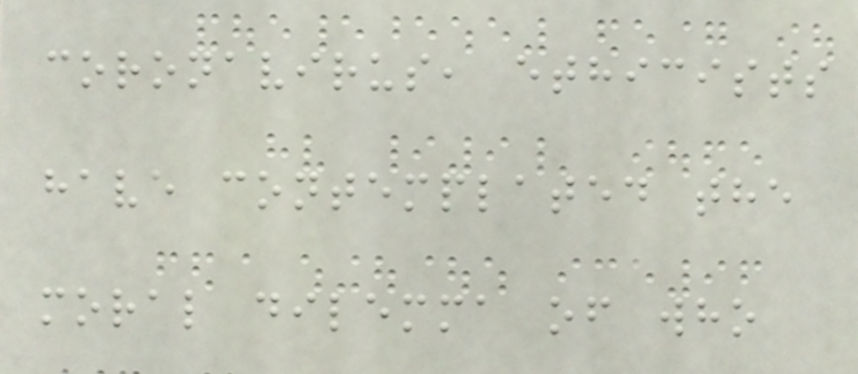coronavirus, ethicists
have contemplated the
moral dilemma of who
